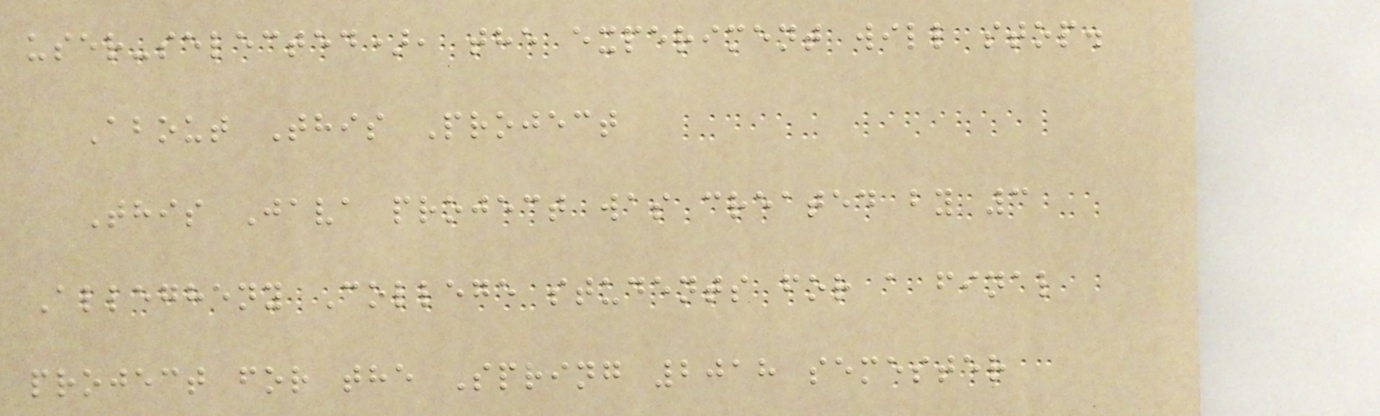user-selected), the experiment will stop.
About This Project
This Java project was created by 3
Allegheny College students for a final
project for the Spring 2018 semester
